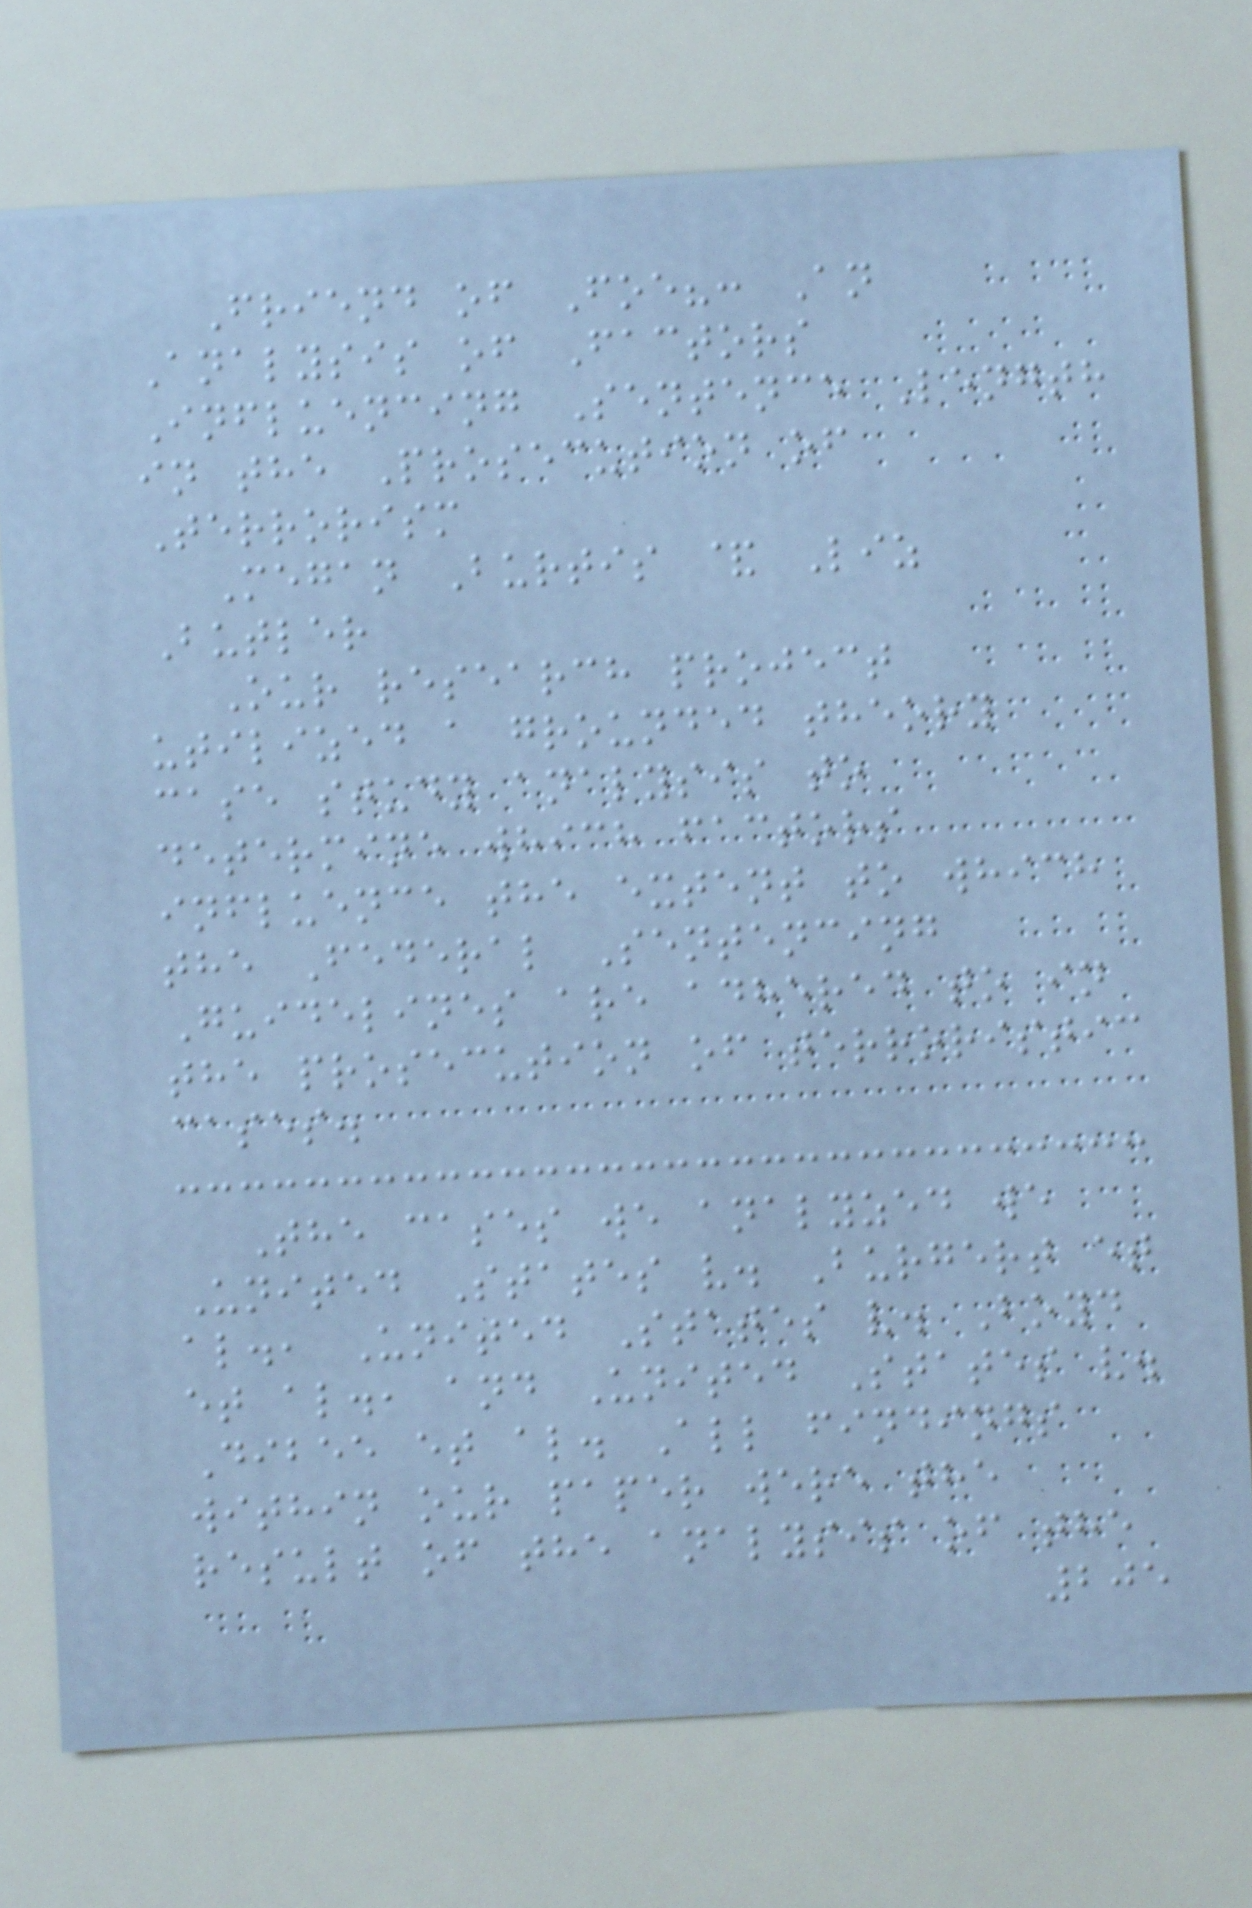Friend of Foe?: An
Analysis of Factors
Influencing Sentence Length
in the Prosecution of
Terrorism
Megan Burtis & Liz
Butler
Our research project
utilized a grounded theory
case study analysis to
determine which factors
influence the extent to which
the Federal Sentencing
Guidelines are adhered to in
the prosecution of terroristic
cases.
The cases we analyzed we
United States v. Burgert et
al., United States v. Boyd
et al., and United States v.
Dibee et al. All findings
within our paper were the
result of the analysis of the
205
